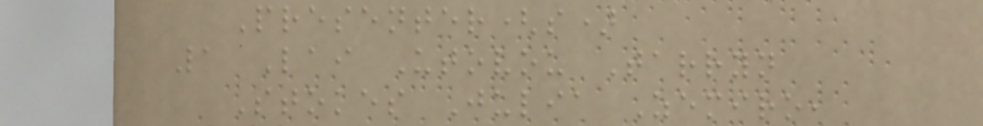Presenter(s)
1 Lai Utovou Tarryn
Stokes Julia Zemiro,
